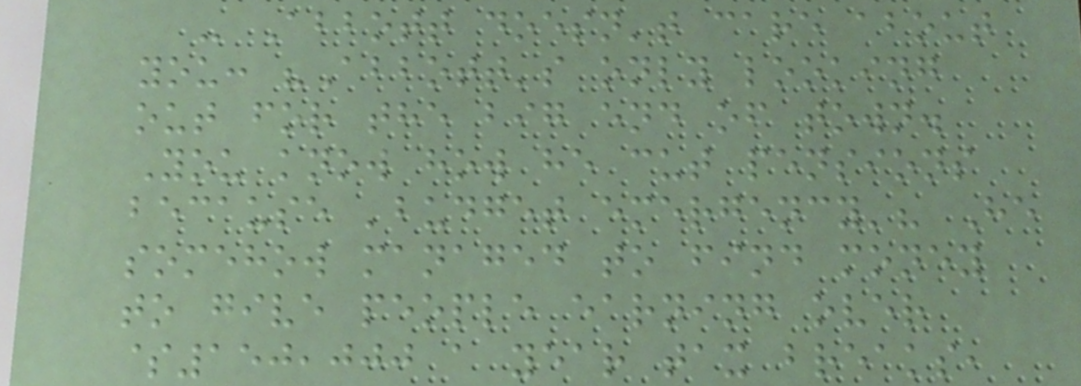- Abbott doesn't care about
you: "Abbott's only looking
out for the big end of town.
You know how he cut pensions
because 'budget emergency'? He
somehow managed to find money
to give people earning over
$150,000 a year tax breaks,
